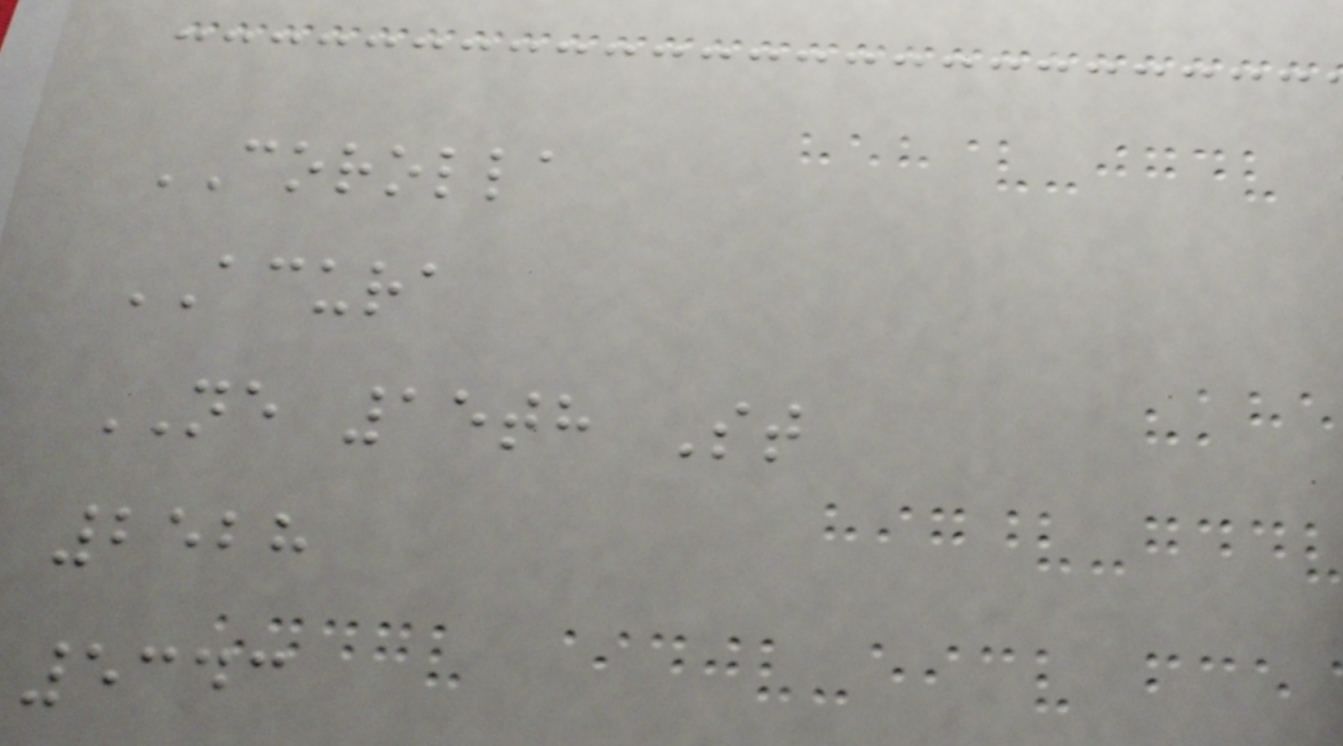COROLLA
ACURA
NE 15th St
2528
5343
